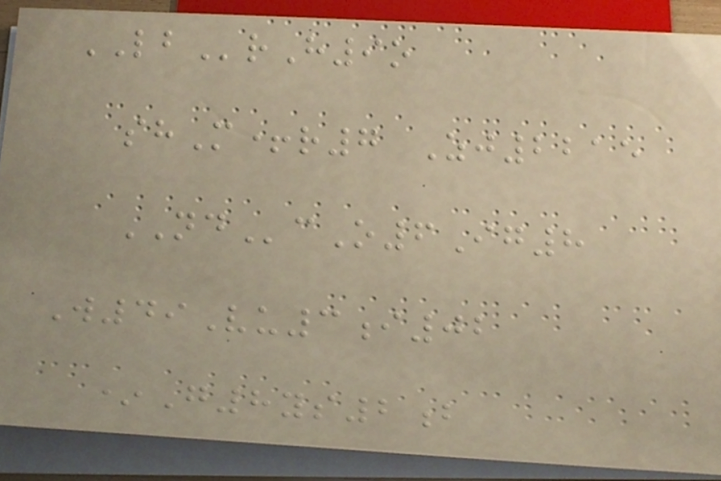LBrH9o
shM+r7 Zj2215
NDcO6Ig8
W49Vu3i02
*G8ys2b
